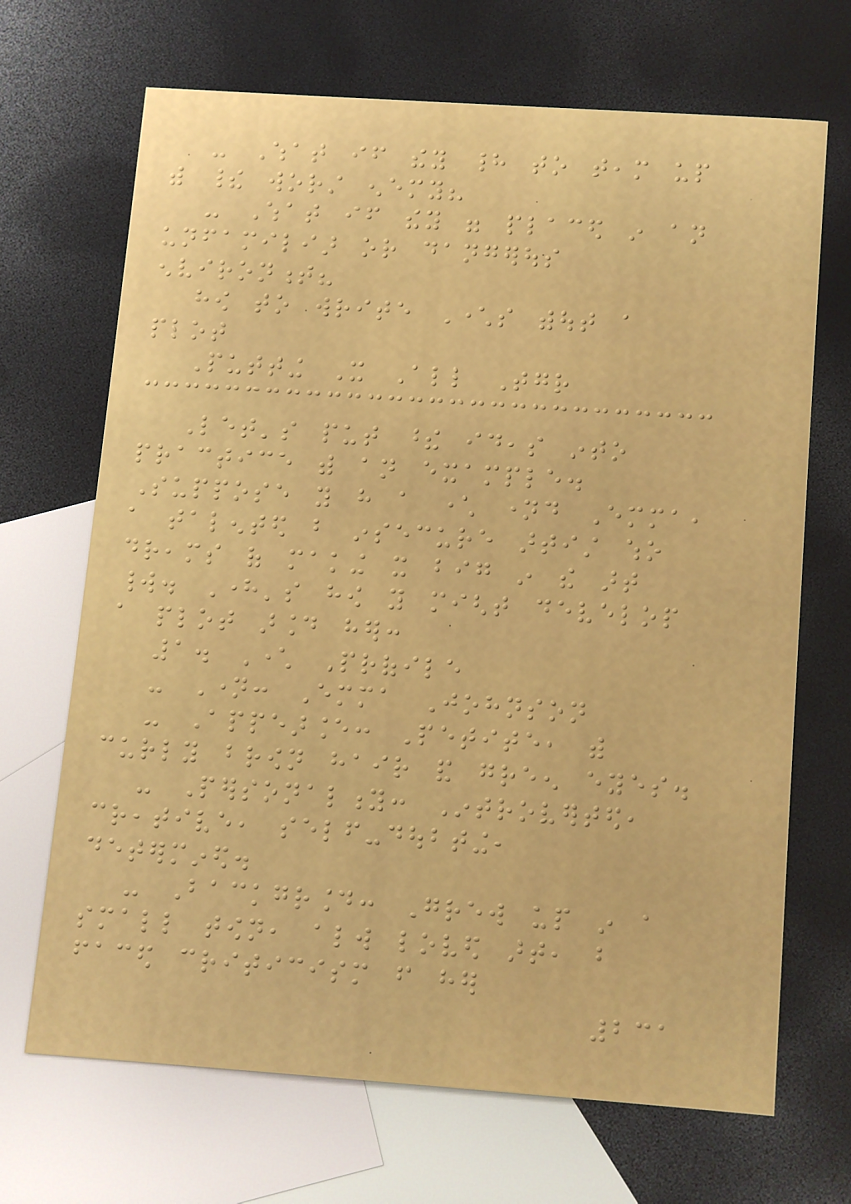- What if they had to team up
with their worst enemy?
- What if they were placed in an
unfamiliar or dangerous
environment?
how to write Characters without a
plot
Putting It All Together
Let's put these ideas into
practice with an example.
Suppose you have a character named Emma,
a talented but insecure artist who
dreams of making it big in the art
world. Here's how you might develop
a plot around her:
1. Character Profile
- Name: Emma Johnson
- Appearance: Petite, with
curly brown hair and green eyes.
- Personality: Introverted,
creative, self-doubting,
determined.
- Background: Grew up in a
small town, always loved art, but
faced criticism from her
231
